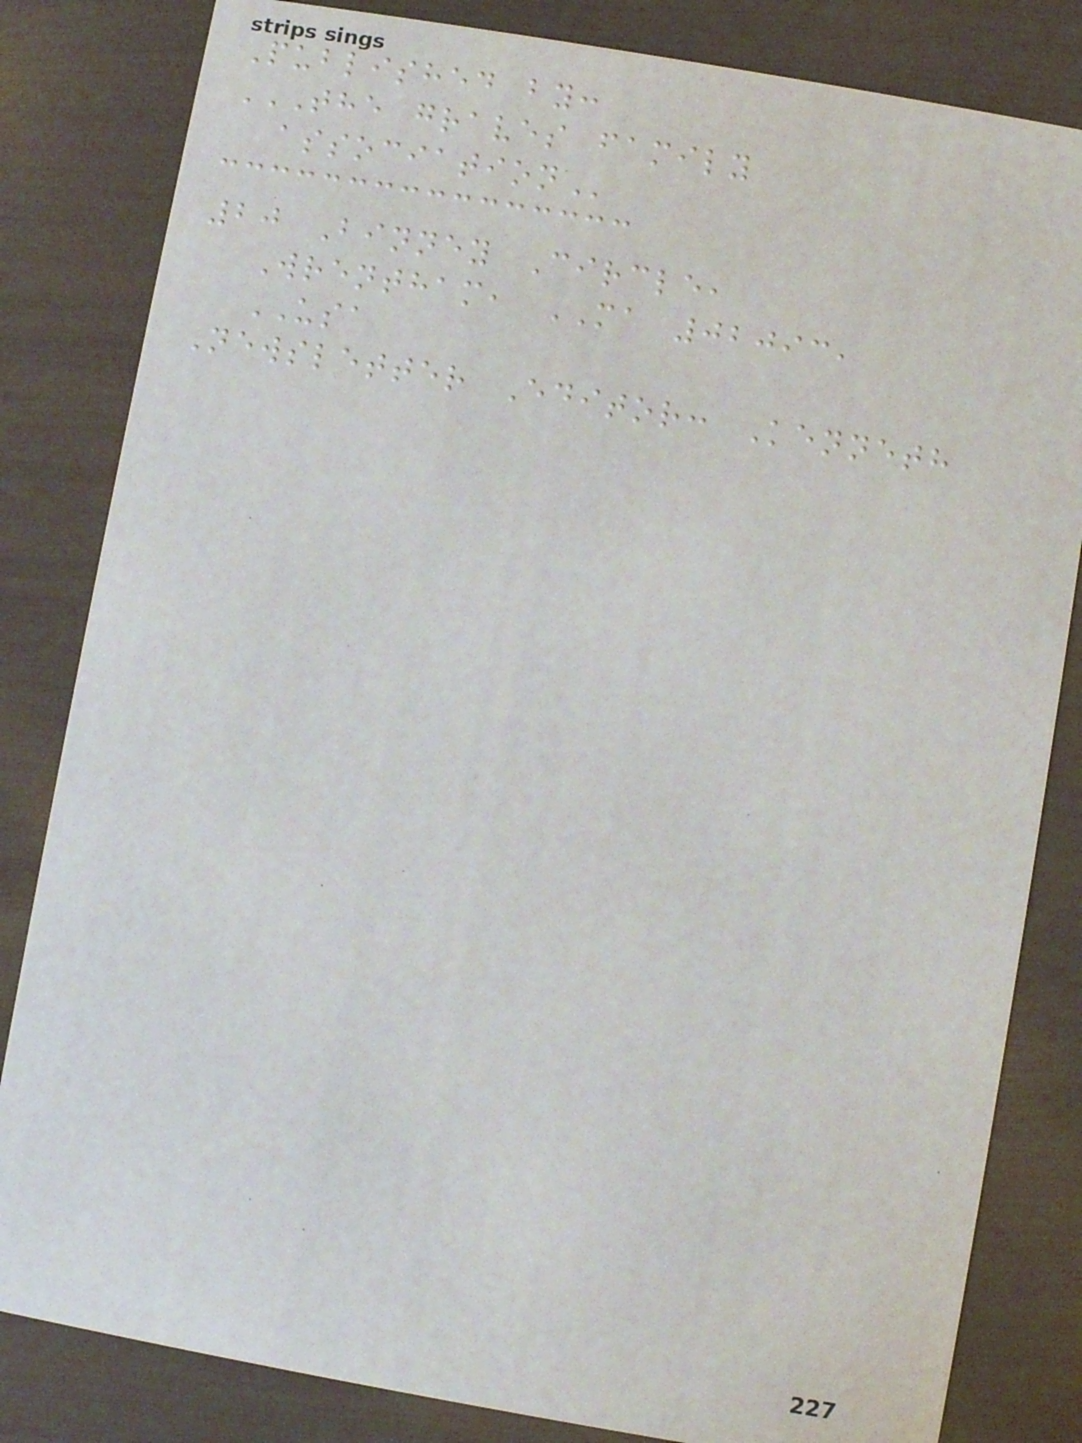Published by:
THE GRAVES FAMILY
ASSOCIATION
20 Binney Circle,
Wrentham, MA 02093,
USA
Newsletter Editor: Kenneth
